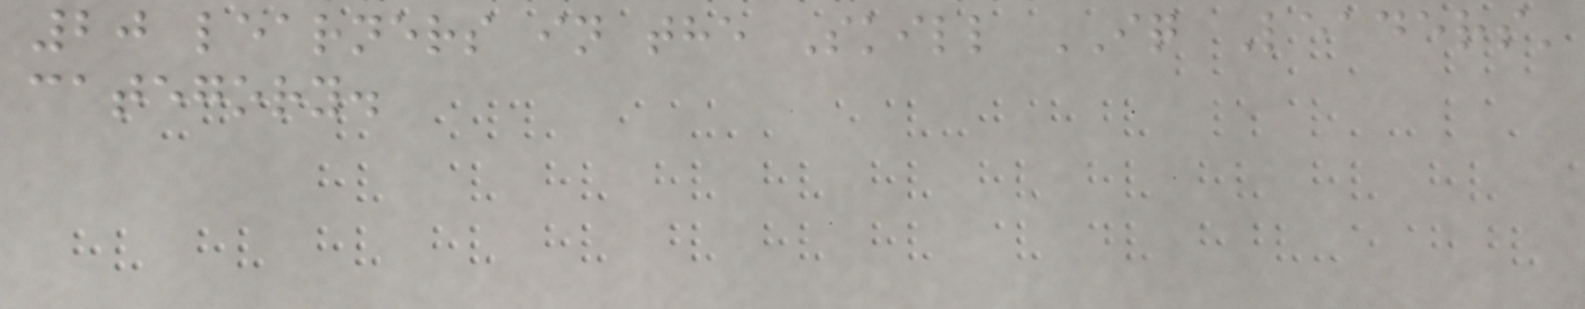20 learners in the Skill IQ Leaders'
category.
